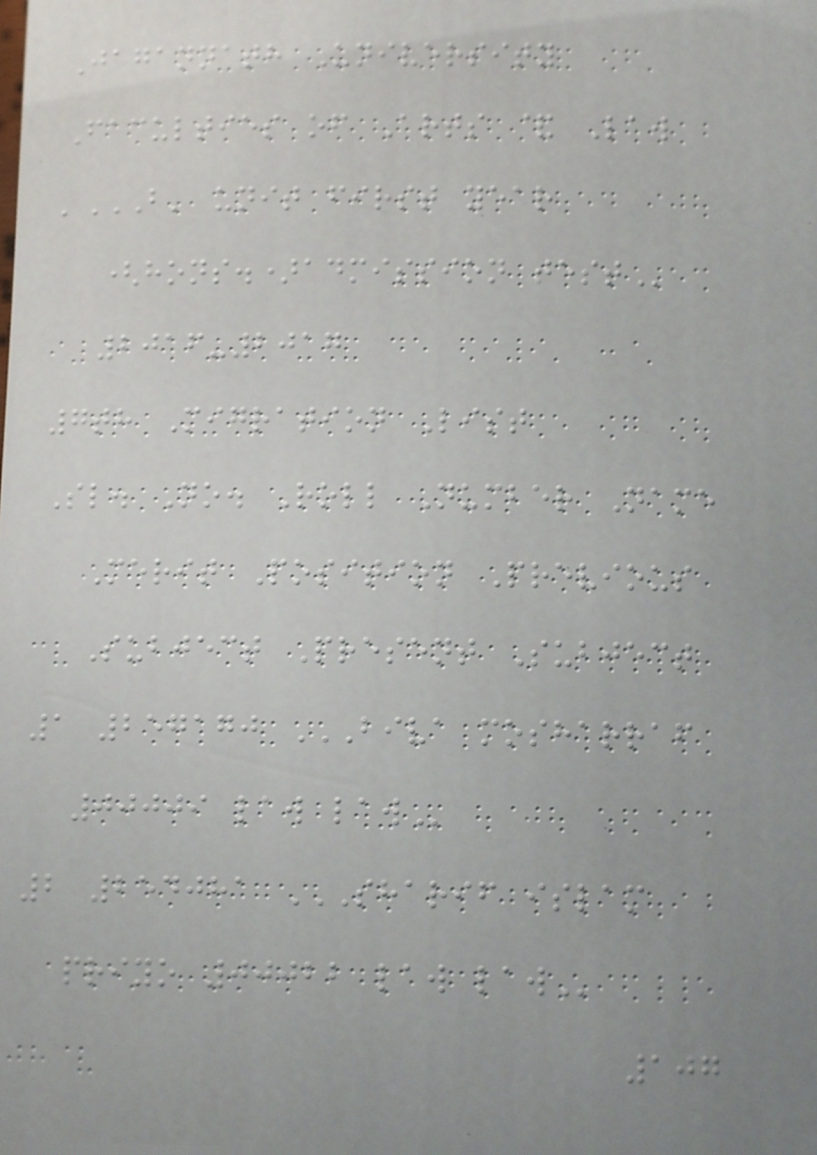Jagannath University
Faculties of Arts & Law
'B' UNIT FIRST YEAR
(HONS.)ADMISSION TEST
2016-2017
7th Migration List
Sl. No. Roll Number Name
Merit Position Previous
Subject Present Subject
1 257170 BIVA MOSHARRAF
00009 LAW LAW
2 254081 SHARIF ISLAM
PRIYO 00022 LAW LAW
107
